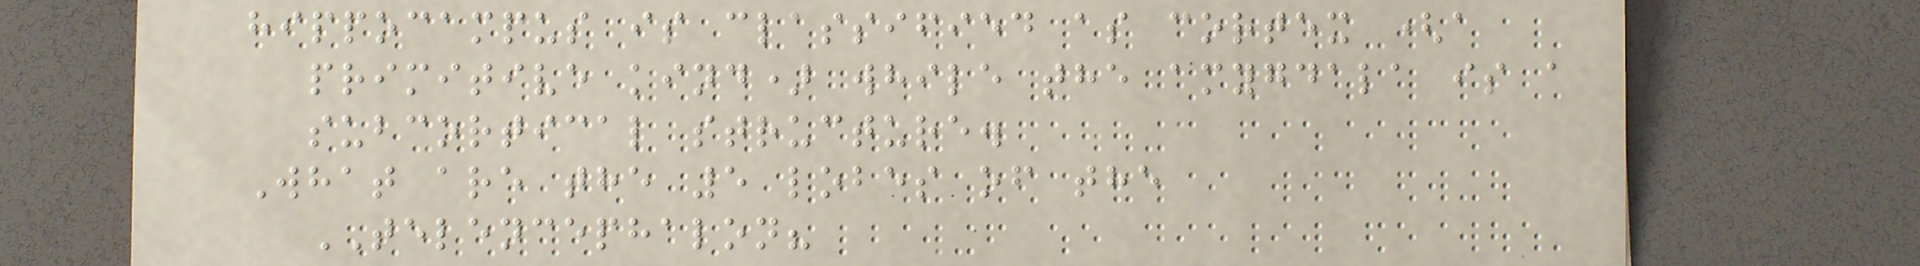hippocampus is classified as cortex (a
primitive kind) while the amygdala is a
subcortical structure.
What are the 5 lobes of the
TELENCEPHALON?
